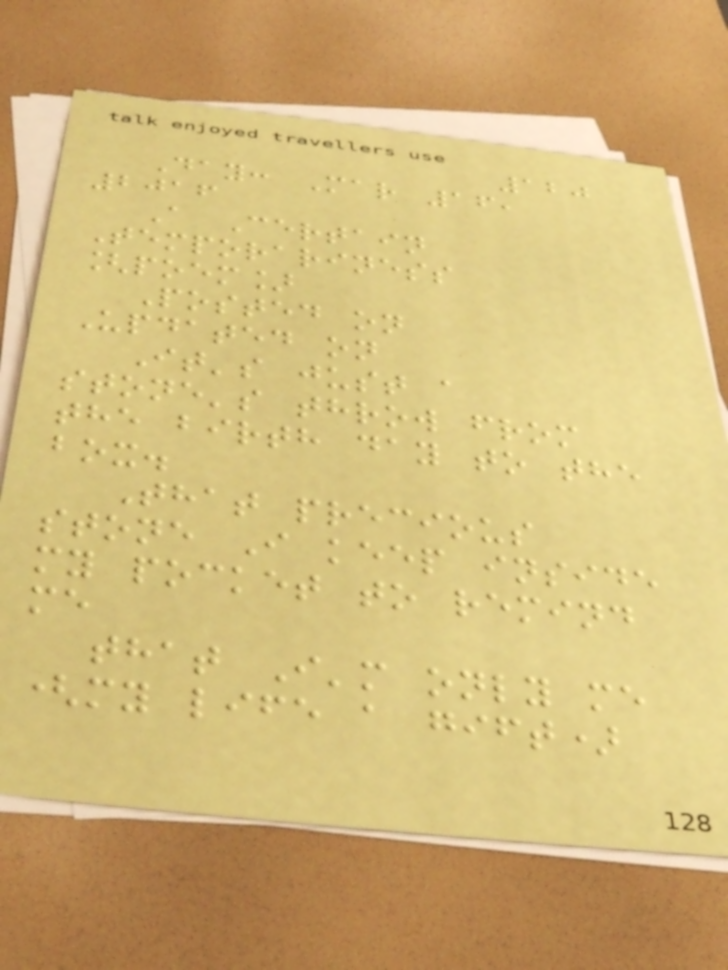120
Day: Mar 16,
2016
A Certain
Temporariness
[poem]
Posted on
Updated on
It's just a
stone's throw from
the birth day to the
box.
That precious
stone I keep inside
my pocket to remind
me
that I'm only me
(my life a gift)
